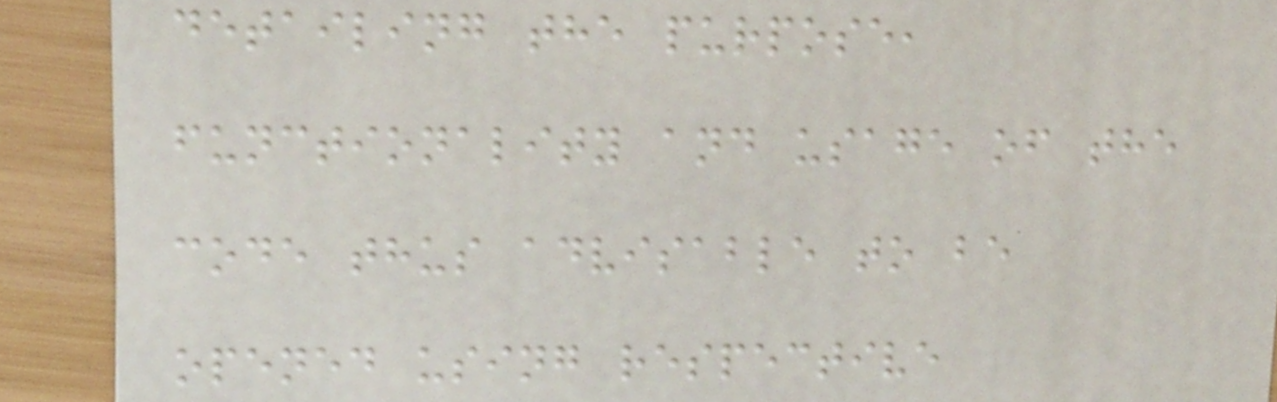detailing the purpose,
functionality and usage of the
code thus advisable to be
opened using respective
